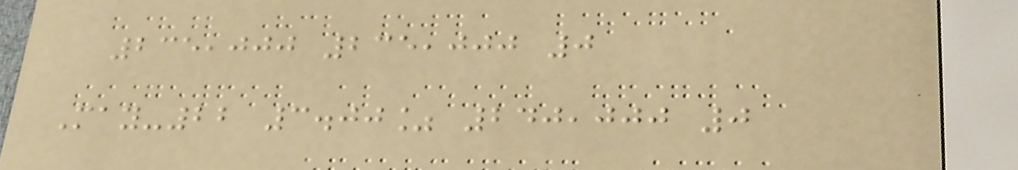235,000 235,000 0
May-22 3.00% 240,000 0
